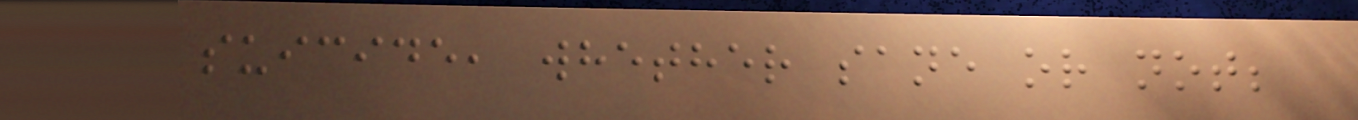suicide, whether sane or not;
